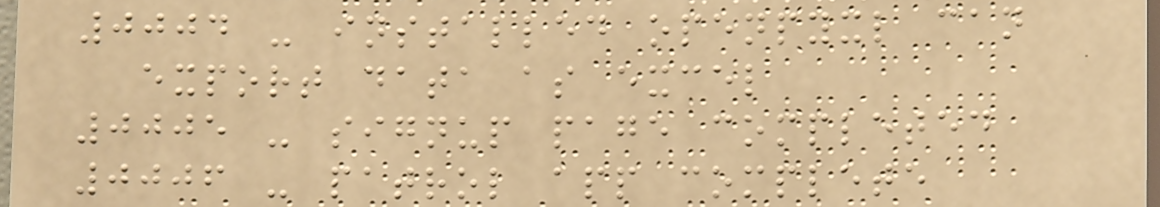0004 - installed openpyxl can
export data as excel
0005 - signup page completed
0006 - patrol app complete
